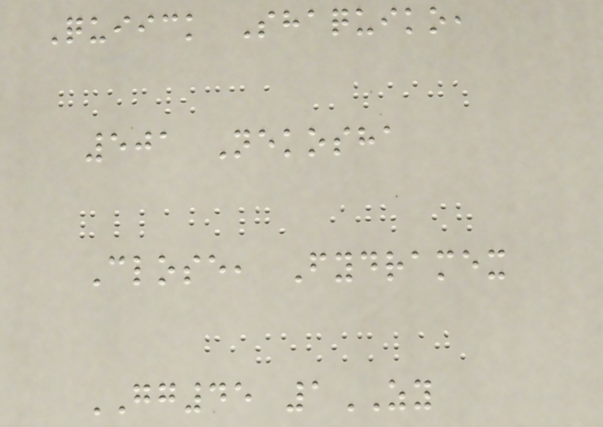Quiick Shaquiko,
501 Nekosha
Close, Fydramex
GG45 1ZY
